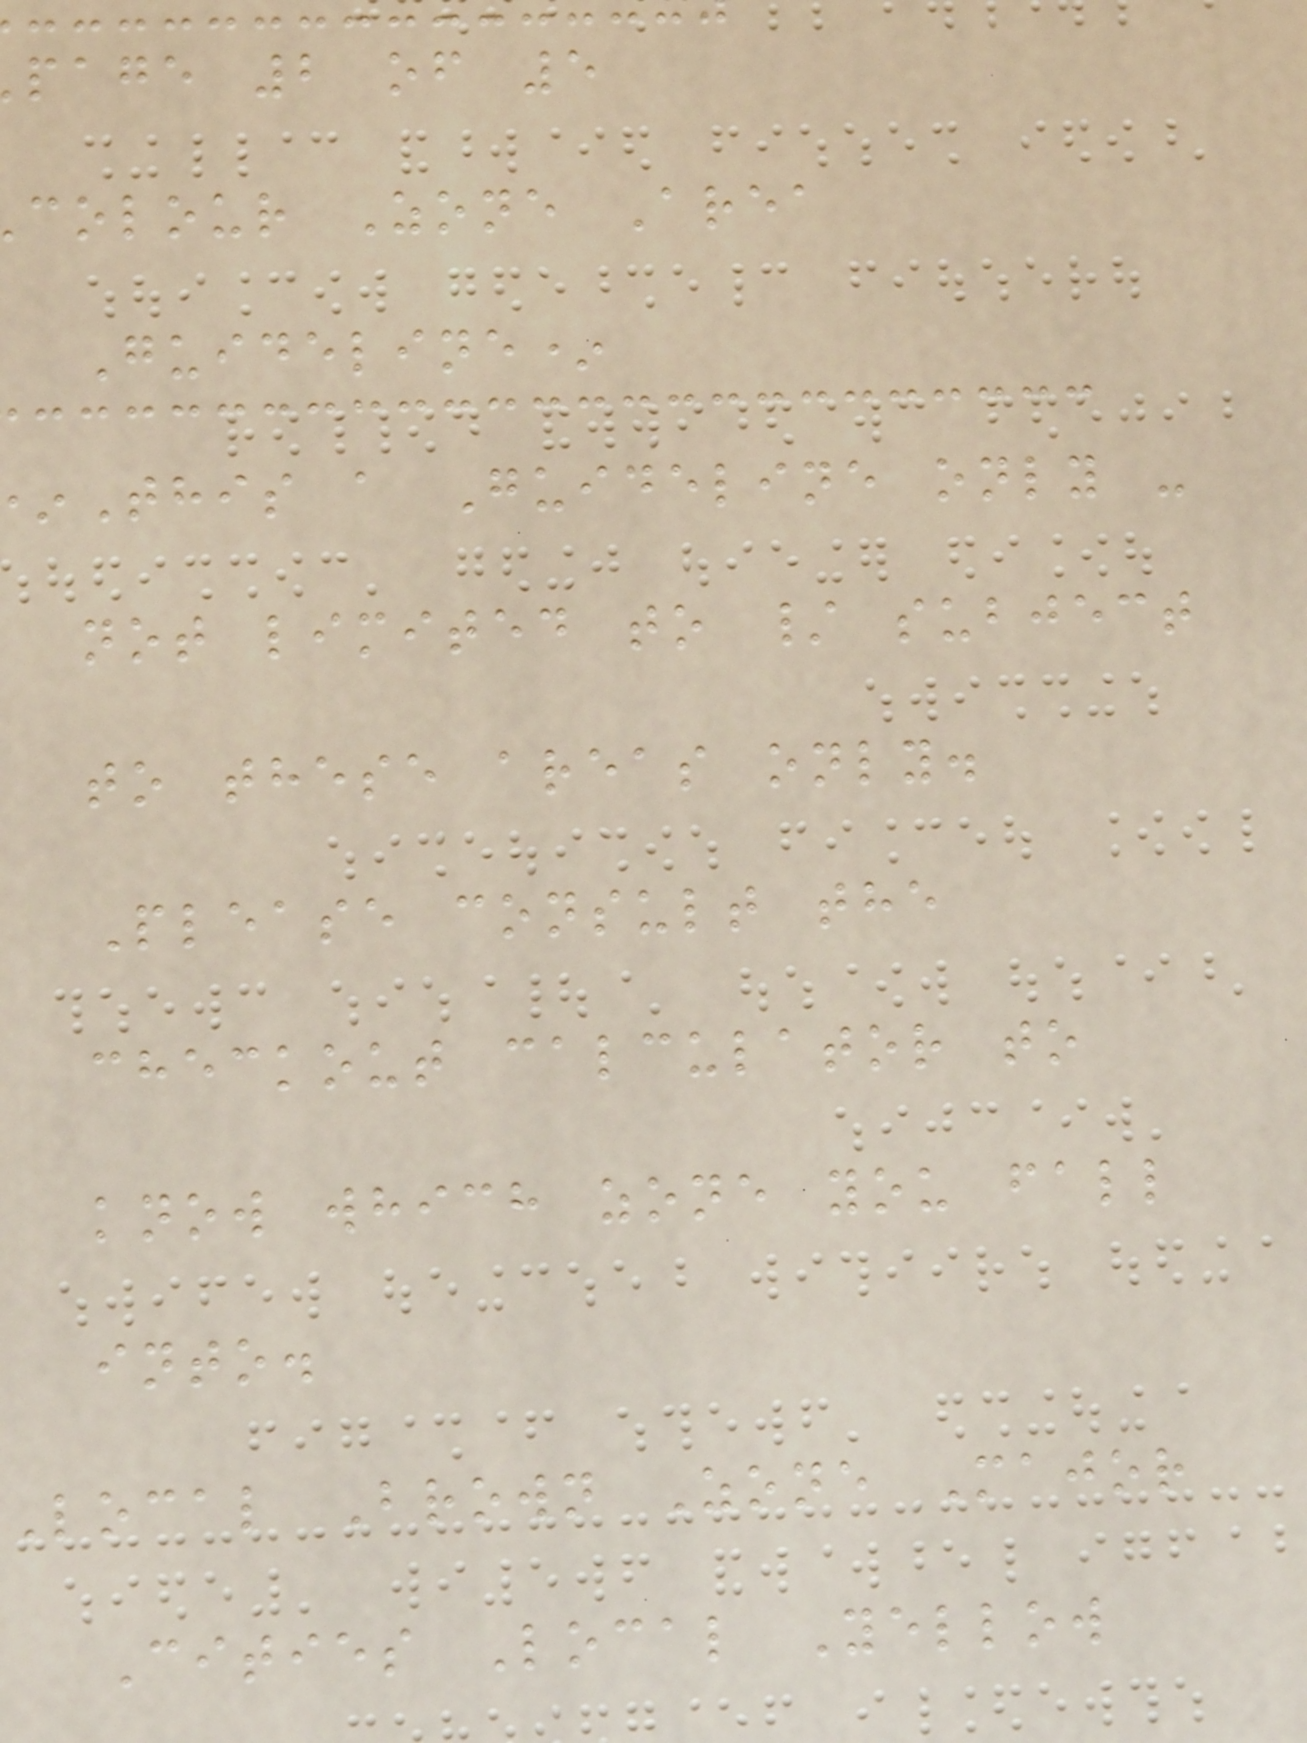page 2 of 5
colour Zone Area
Guideline*
This a Guideline only -
not limited to / subject
to these areas only.
Please consult the
checkout calculator to
know which zone you fall
into.
Local Brown Zone Major
Cities Local Yellow
